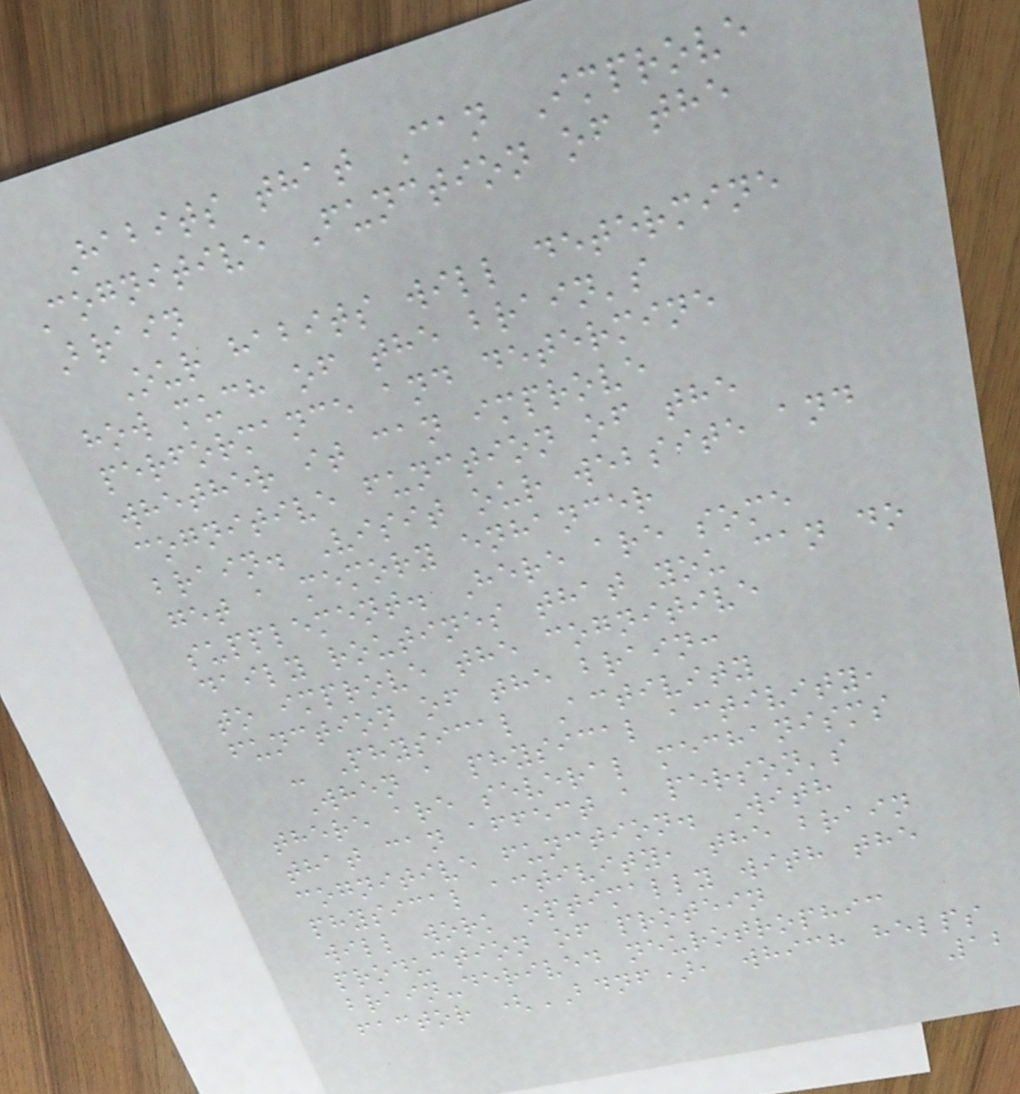Habits that Can Improve
Cognitive Function of the
Brain
Our habits will determine
how much of the brain's
performance and determine
whether it can improve
cognitive function of the
brain. Visit our website and
get a memory enhancer
supplement. Here are some
daily routines that you can do
to improve the cognitive
function of the brain:
- Physical Activity
When a physical activity,
there are several mechanisms
that can affect a person's
cognitive function. With
physical activity, the brain
will work optimally with the
production of protein
brain-derived neurotrophic
factor (BDNF), which helps
12
